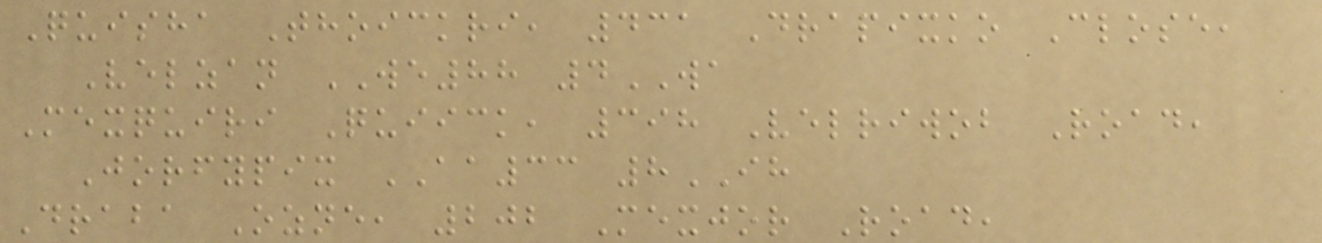Quisha Thoickri, 431 Drapixko Close,
Velzan WE88 4WA
Mexquiri Quiick, 398 Velriwob Road,
Jorfypix AA33 8IH
Draba Ozne, 202 Mexjor Road,
